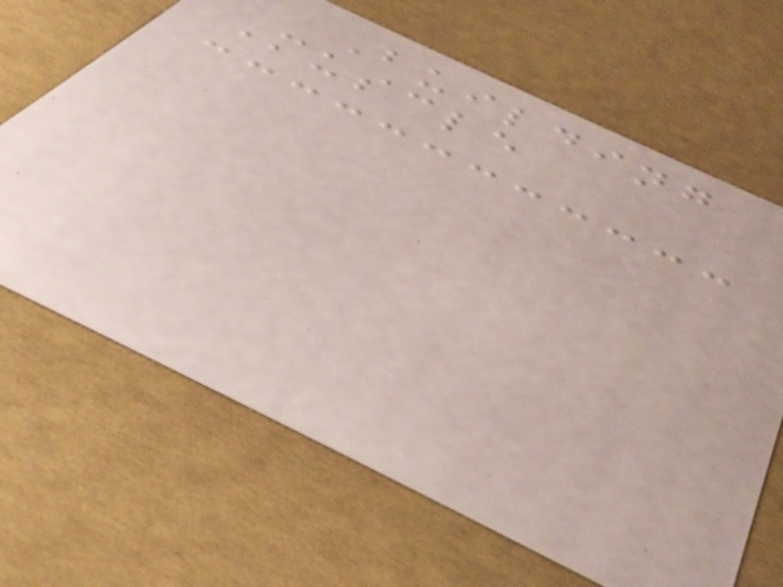Building
Muscle
